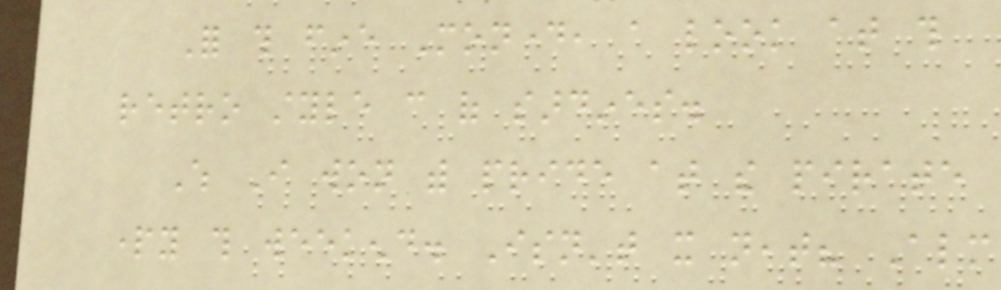For this fine Monday, a look at this
retro style can of sardines.
Which I won with pride at the pirate
party this weekend. Isn't it neat? Almost
